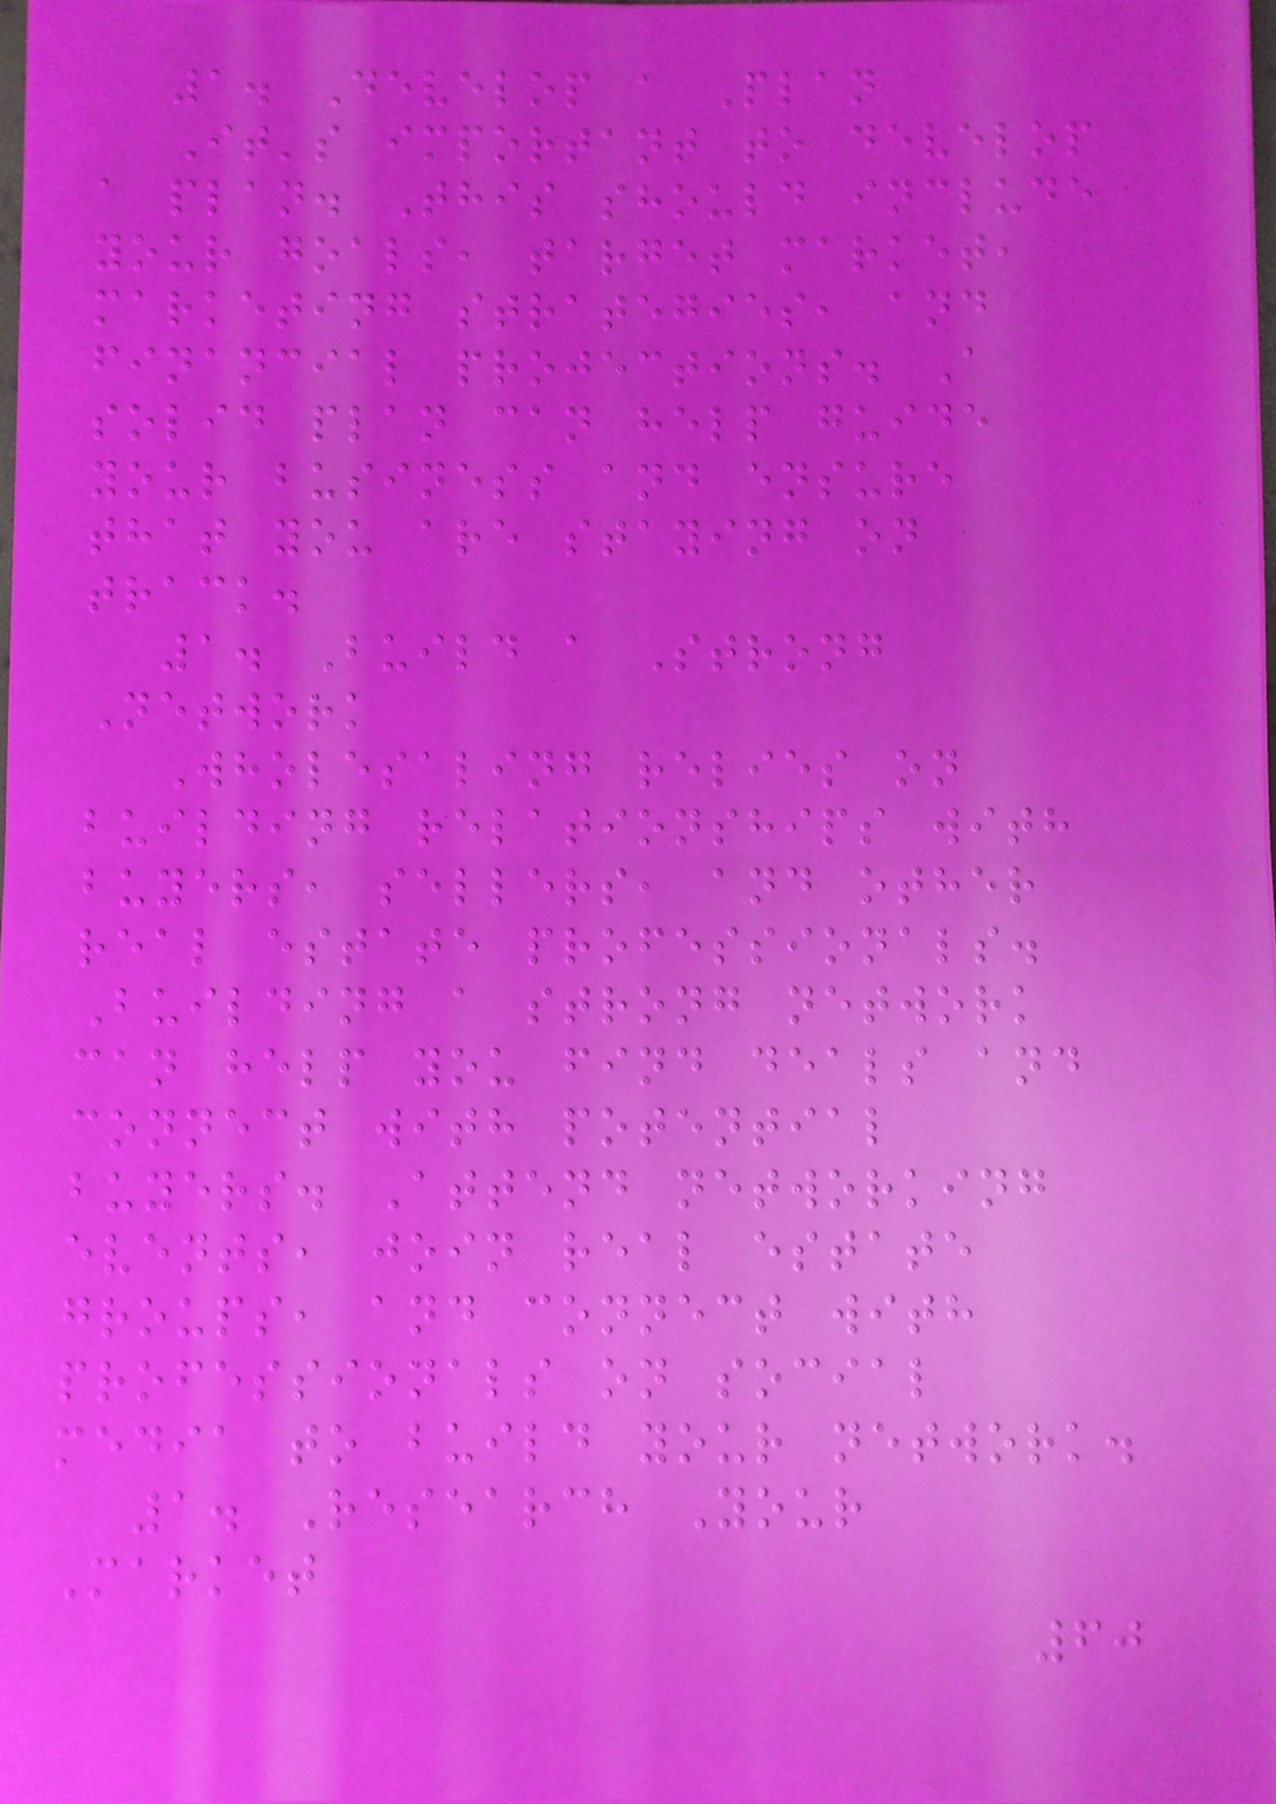1. Develop a Plan
It's important to develop
a plan. This should include
your goals, target market,
marketing strategies, and
financial projections. A
solid plan can help guide
your business and ensure
that you are staying on
track.
1. Build a Strong
Network
Wholesaling relies on
building relationships with
buyers, sellers, and other
real estate professionals.
Building a strong network
can help you find deals and
connect with potential
buyers. Attend networking
events, join real estate
groups, and connect with
professionals on social
media to build your network.
1. Research Your
Market
60
